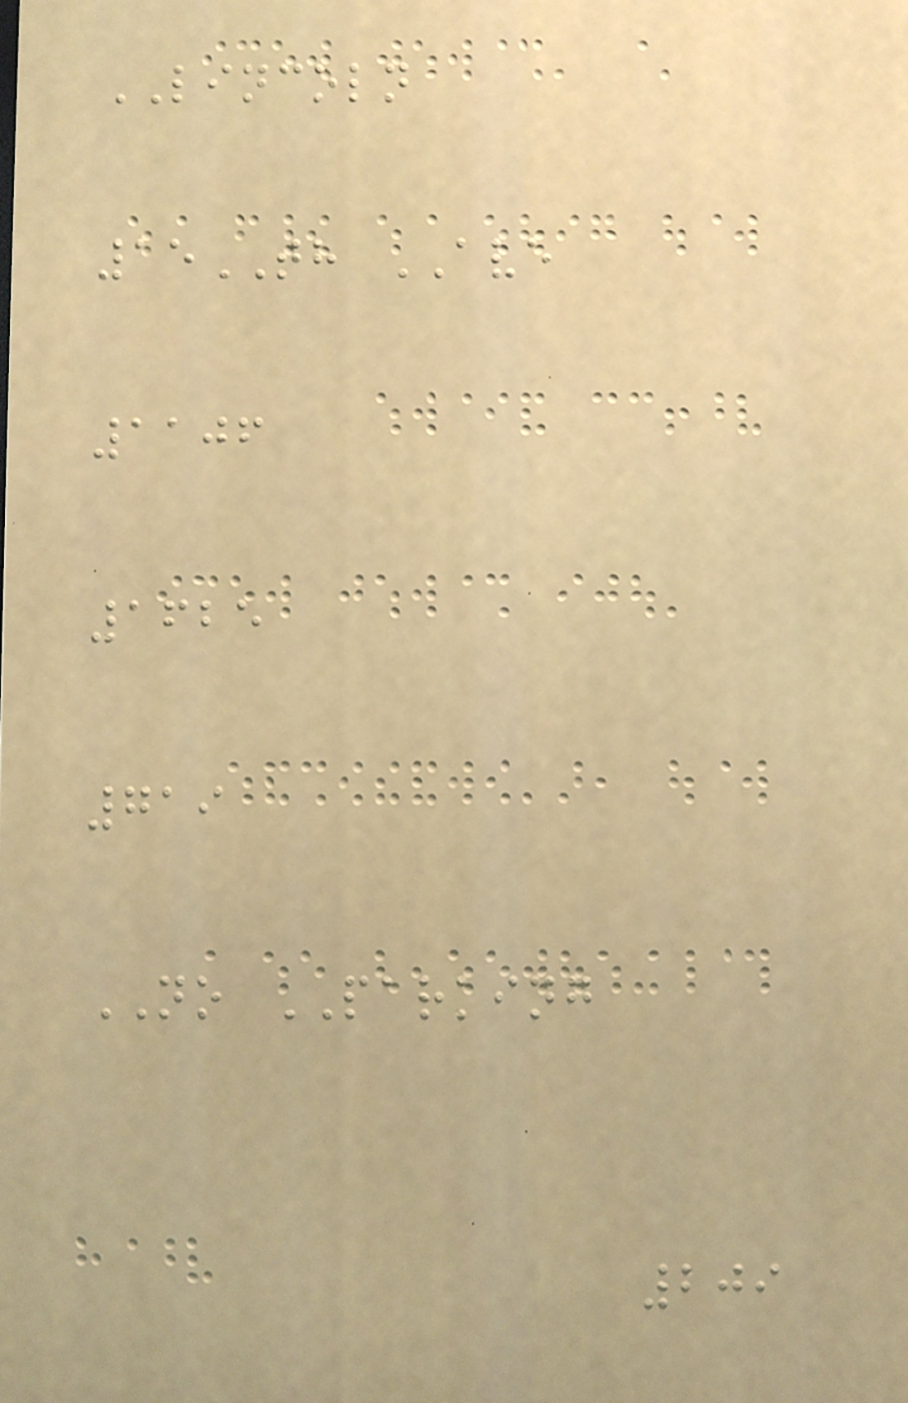LINCOLN
15TH AVE
1106
1625
719
NO PARKING
209
